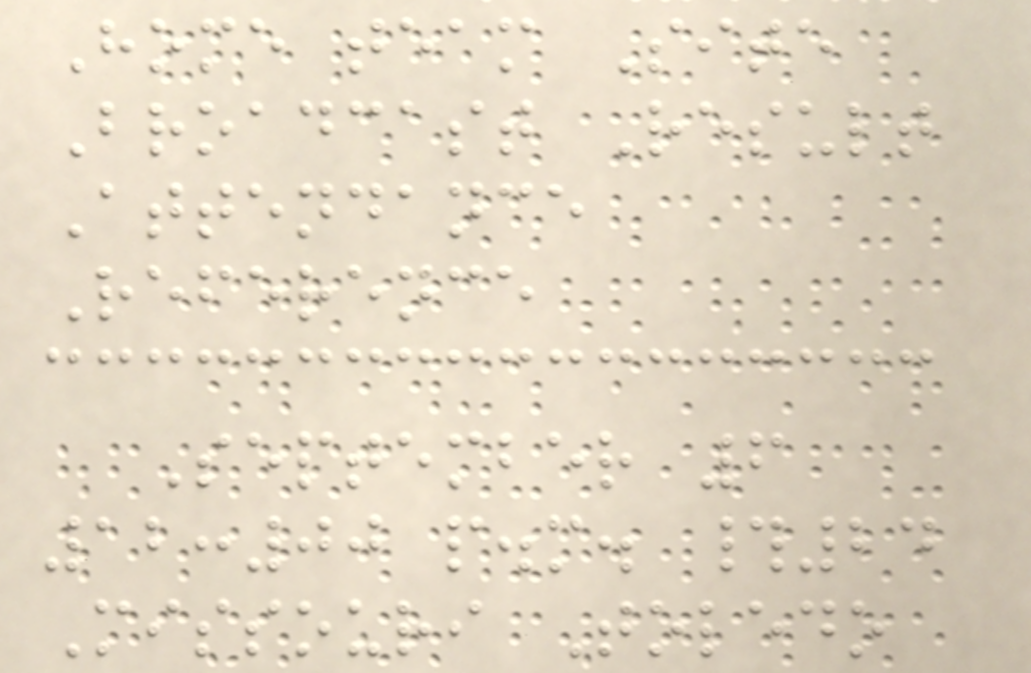Home team Site
Broadcast Result
Attendance
Reference
September 6
12:00 p.m. #24
Missouri Toledo
